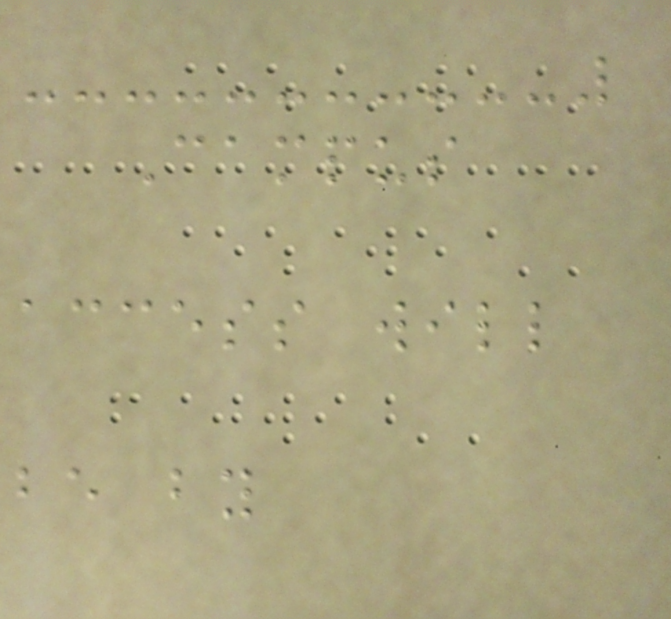Campus
access will
be by
